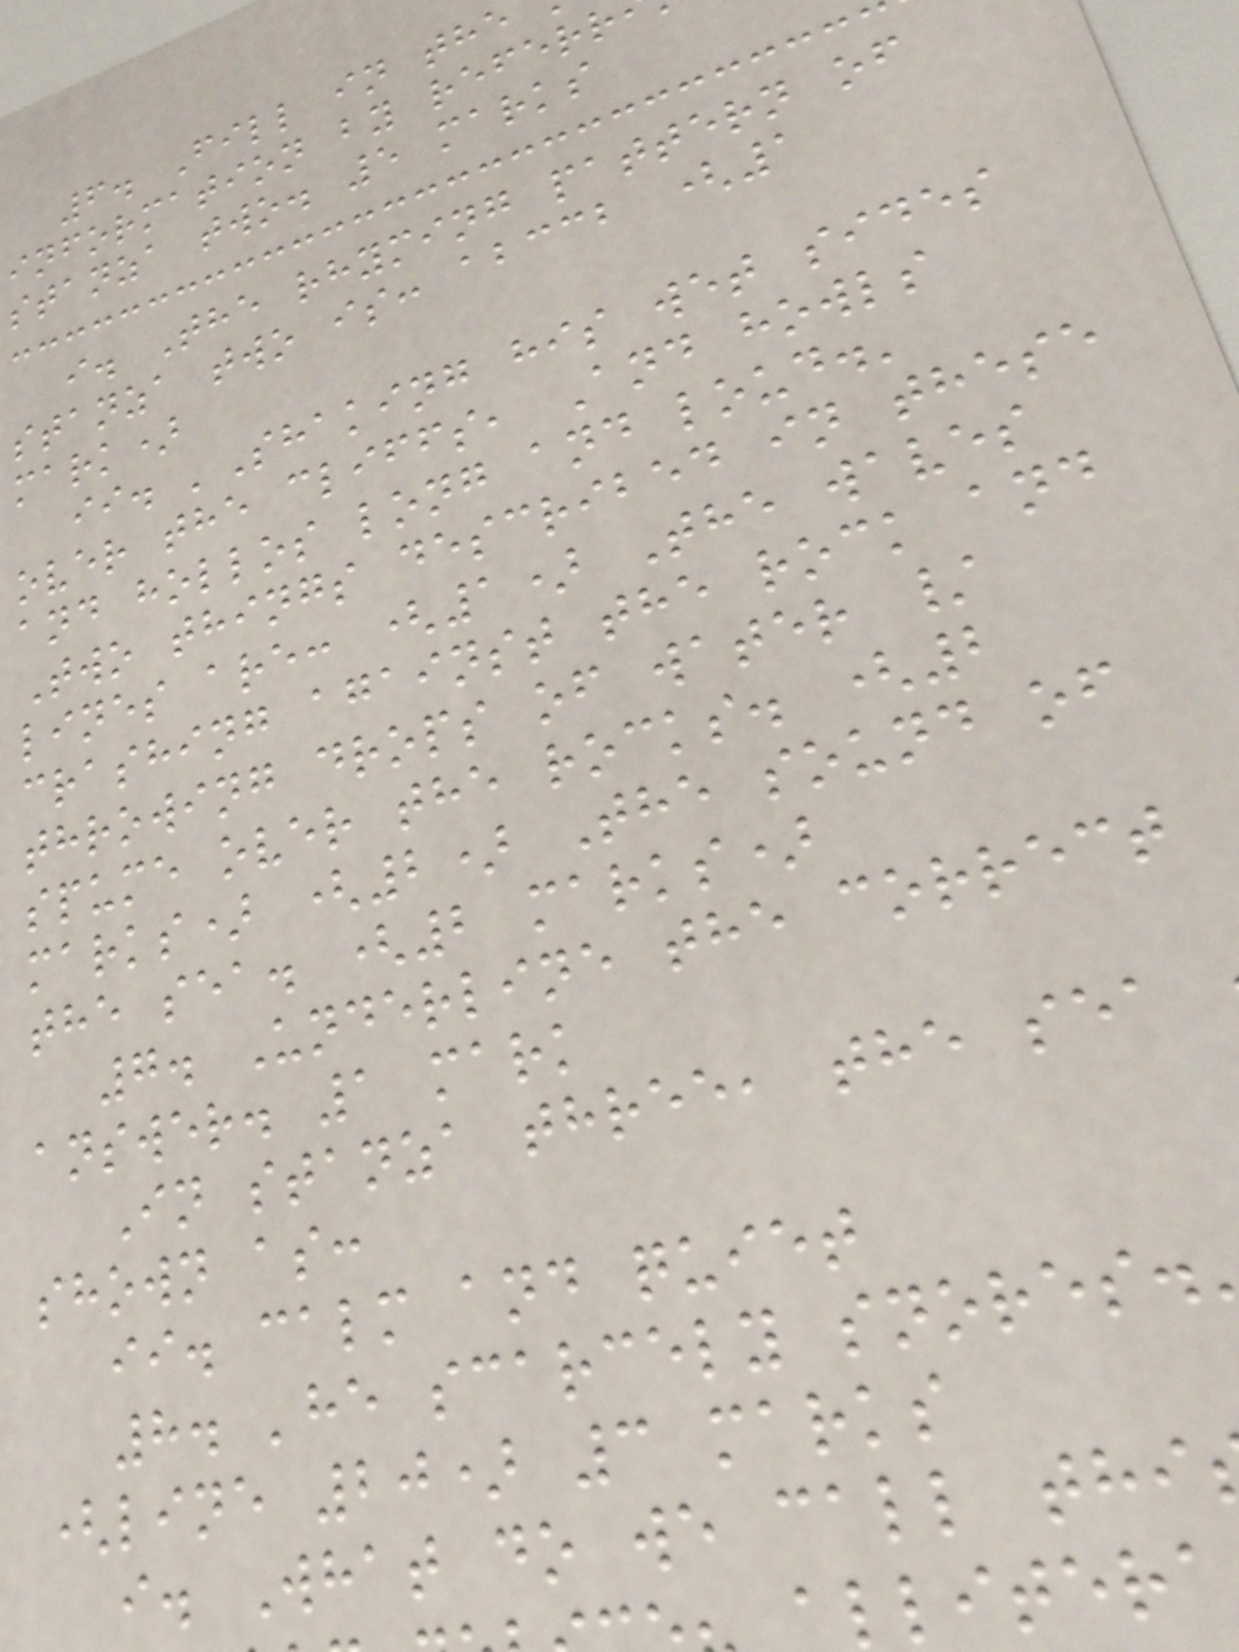6. Fill in the
information by referr
stanza two. 5 marks
i. The rhyming pattern of
stanza two is: abccb (1
mark)
ii. 'Shaking his wet sides
over the cliffs, And howls
and hollos long and loud.'
Two things described in these
lines are: (1) The waves
crashing against the rock and
throwing drops of water /
spume over the rocks. (2
marks) (2) The sound of
the sea. (2 marks)
7. Underline the correct
answer. 1 mark
In stanza three, the sea
shown as:
ii. calm and quiet
8. 'he scarcely snores.
(line 20) 3 marks
i. What do we call thi
